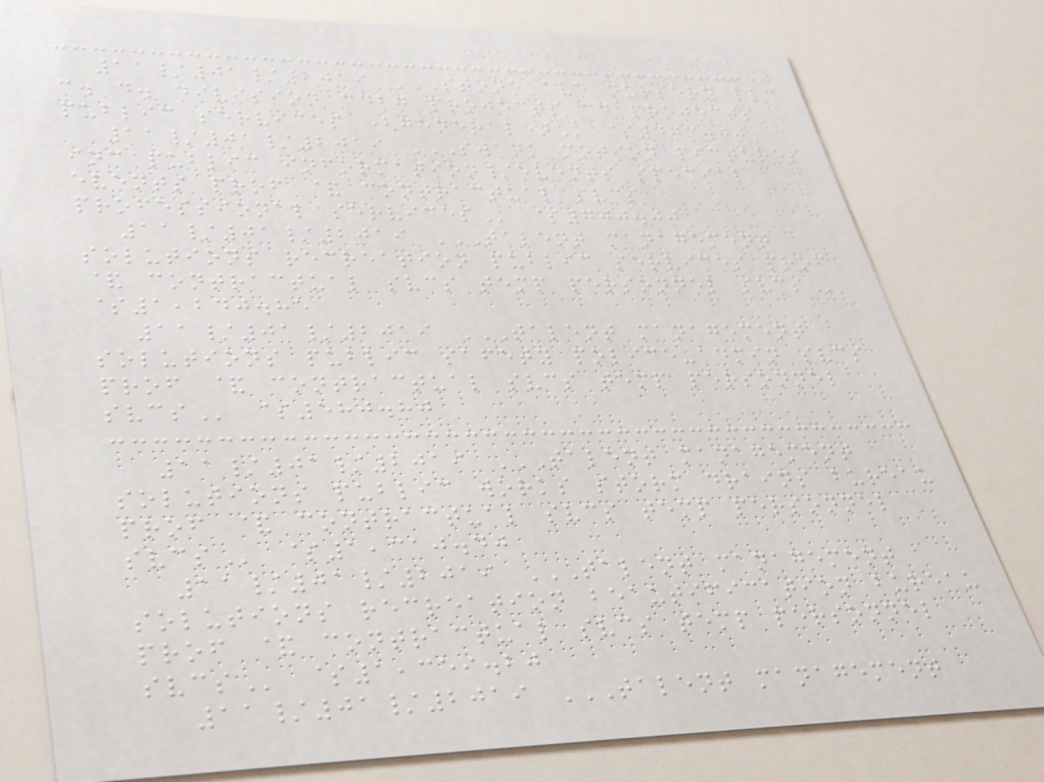11/01/2019 STONE AVE NURSERY LLC
C. D. DIVISION CDBG PROJECTS CD PROJECTS
PUBLIC SERVICES (GENERAL) $473.00
11/01/2019 SWANK MOTION PICTURES
INC PUBLIC INFORMATION/EVENTS SPECIAL
EVENTS PROF & CONTRACTUAL SVCS
PROFESSIONAL SERVICES $700.00
11/01/2019 TALENT MANAGEMENT
SOLUTIONS RECREATION PUBLIC SERVICES PROF
& CONTRACTUAL SVCS TEMP PERSONNEL SVCS
$1,240.85
11/01/2019 TALENT MANAGEMENT
SOLUTIONS PUBLIC SAFETY POLICE-ADMIN SVCS
PROF & CONTRACTUAL SVCS TEMP PERSONNEL
SVCS $580.80
11/01/2019 TALENT MANAGEMENT
SOLUTIONS PUBLIC WORKS STORM DRAINS BUREAU
PROF & CONTRACTUAL SVCS TEMP PERSONNEL
SVCS $1,310.40
11/01/2019 TALENT MANAGEMENT
SOLUTIONS RECREATION BEAUTIFICATION BUREAU
PROF & CONTRACTUAL SVCS TEMP PERSONNEL
SVCS $1,359.20
11/01/2019 TALENT MANAGEMENT
